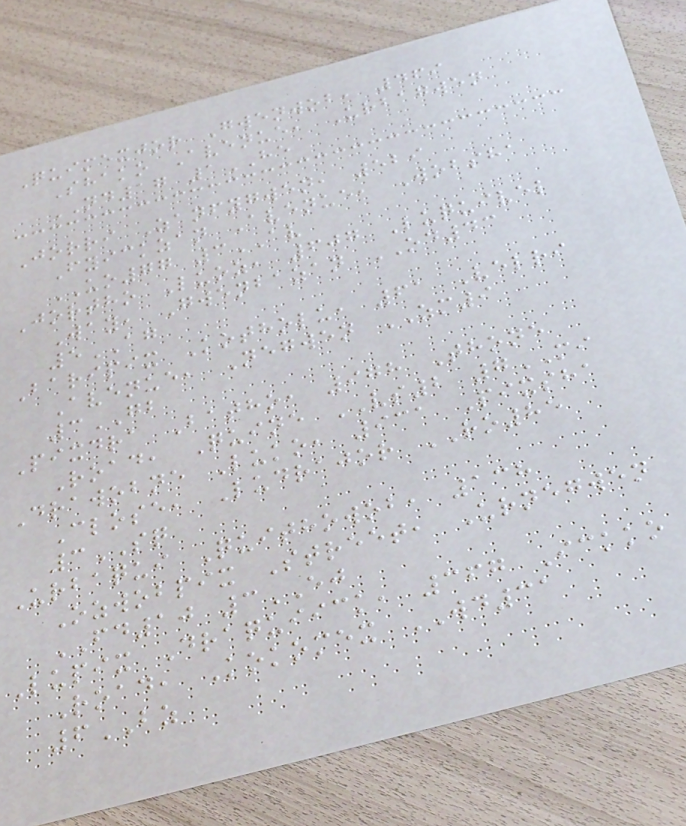Quimexjor Gwenwob, 469
Shako Avenue, Urbagwen
ND17 1HE
Jorri Zanfygwen, 529
Fyickzan Avenue, Wobsha
UO77 3AV
Jortho Luoz, 607 Luquivel
Way, Gwenbazan OD43
5AG
Baripix Kotholu, 61 Velri
Avenue, Negwen ZM9
3GB
Pixdra Batho, 978 Thone
Road, Quine VS2 7MI
Drawobne Luko, 931 Pixsha
Close, Ludrajor RO85
3SQ
Urbaqui Quithowob, 138
Ozwobpix Street, Urnegwen
FD10 3EJ
Lupix Draquiick, 367 Ickko
Road, Kokomex WD31
6BZ
